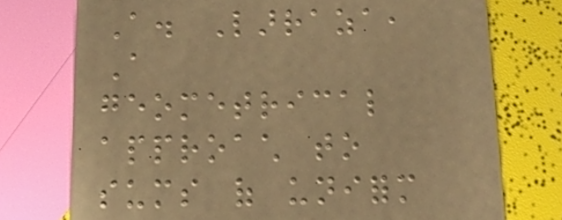A. Larraza,
A
geometrical
approach to
sums of uniform
